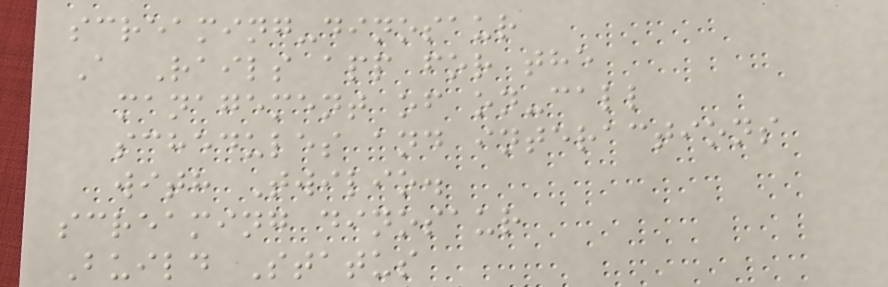screaming-dinosaur
A Rails app for the
management of on-call
schedules and interactions
with Twilio.
screaming dinosaur
Build Status
